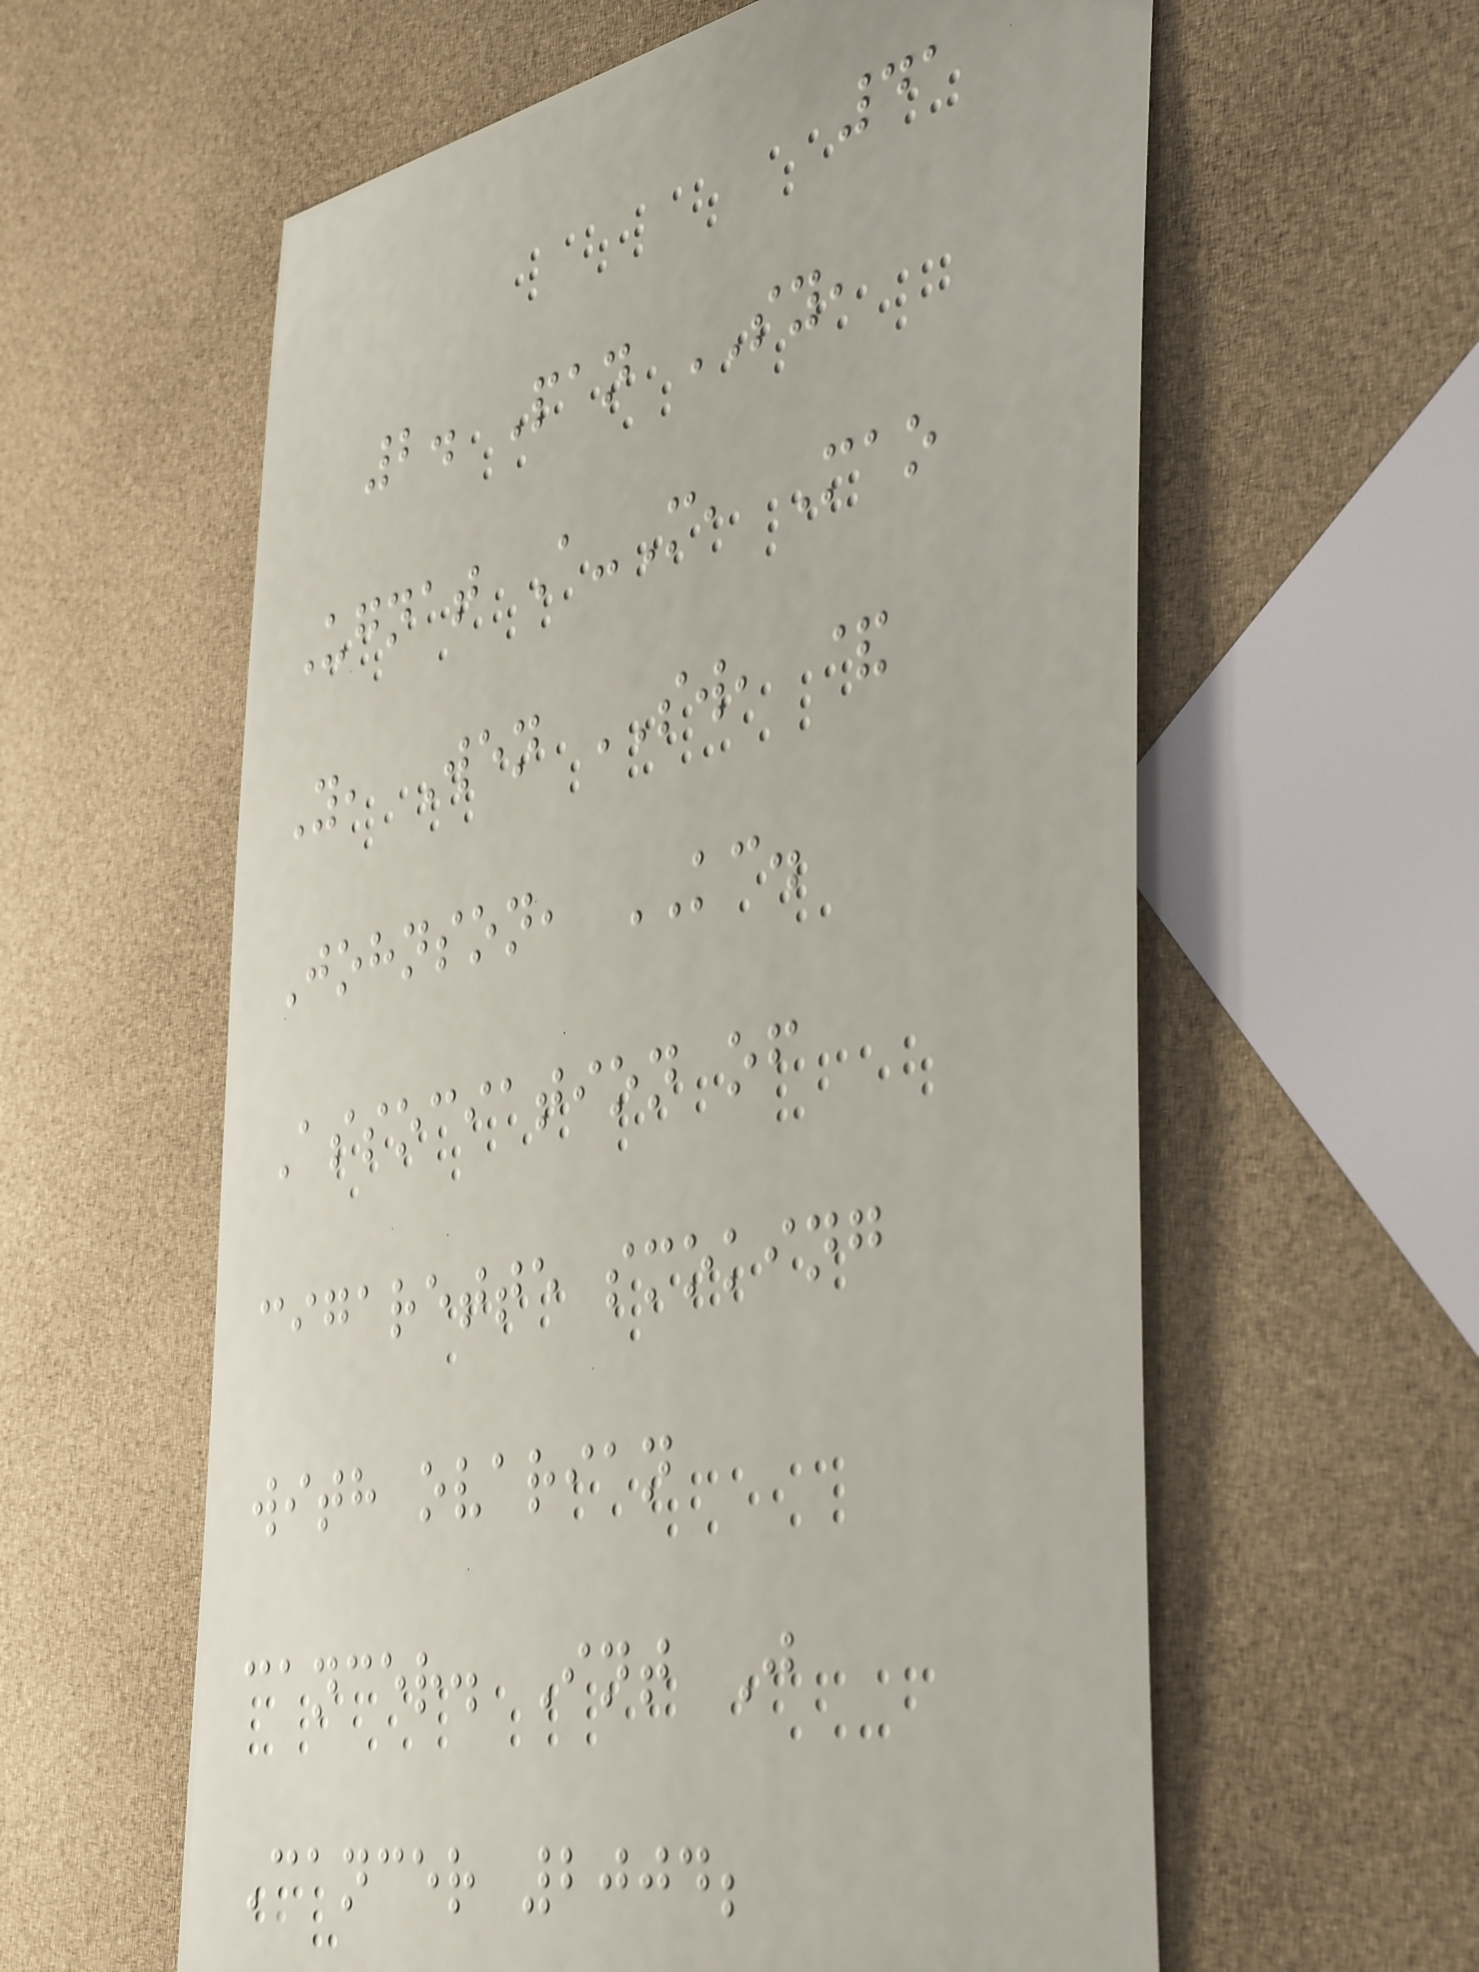41
2. Pan SY,
Ugnat A-M, Mao
Y, Wen SW, &
Johnson, KC.
Association of
cigarette smoking
with ovarian
cancer. Int J
Cancer 2004;
